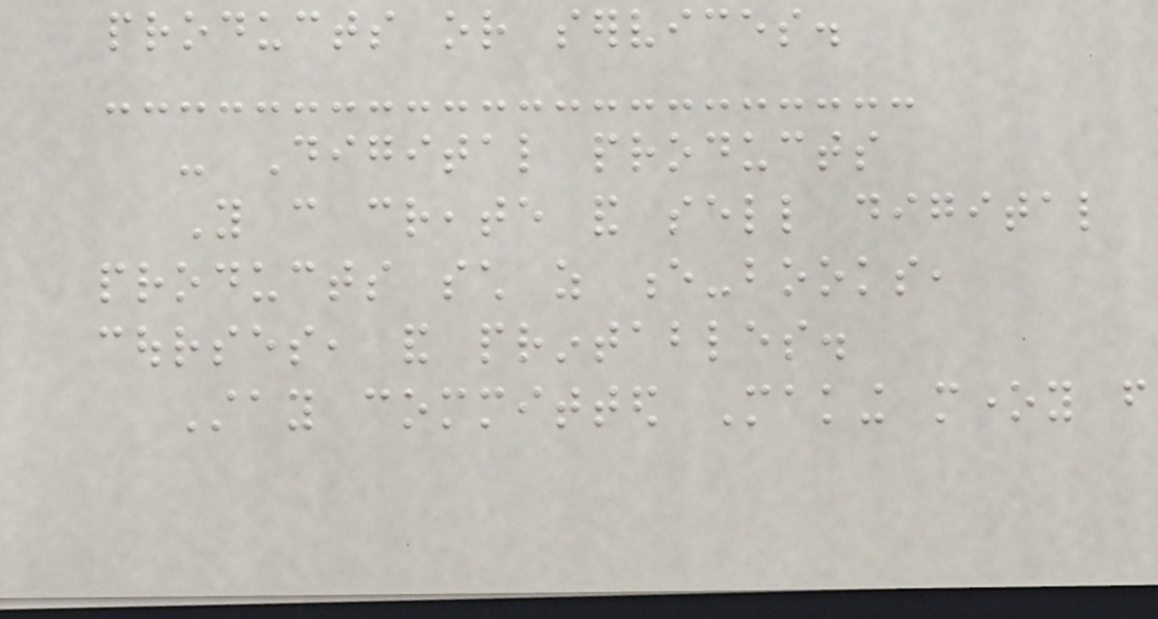products or services.
- Digital products
You can create and sell digital
products such as e-books,
courses, and printables.
Stay committed Making money from
